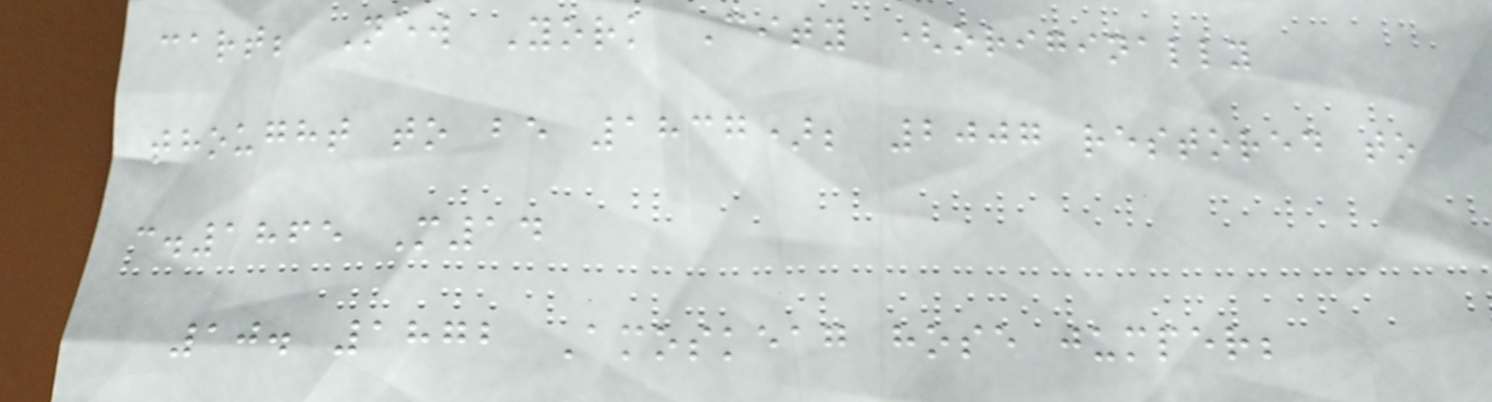cart; New York City (originally
thought to be 1837); 2007 restored to
c.1865 M14
10. 1872 Amoskeag hose jumper;
